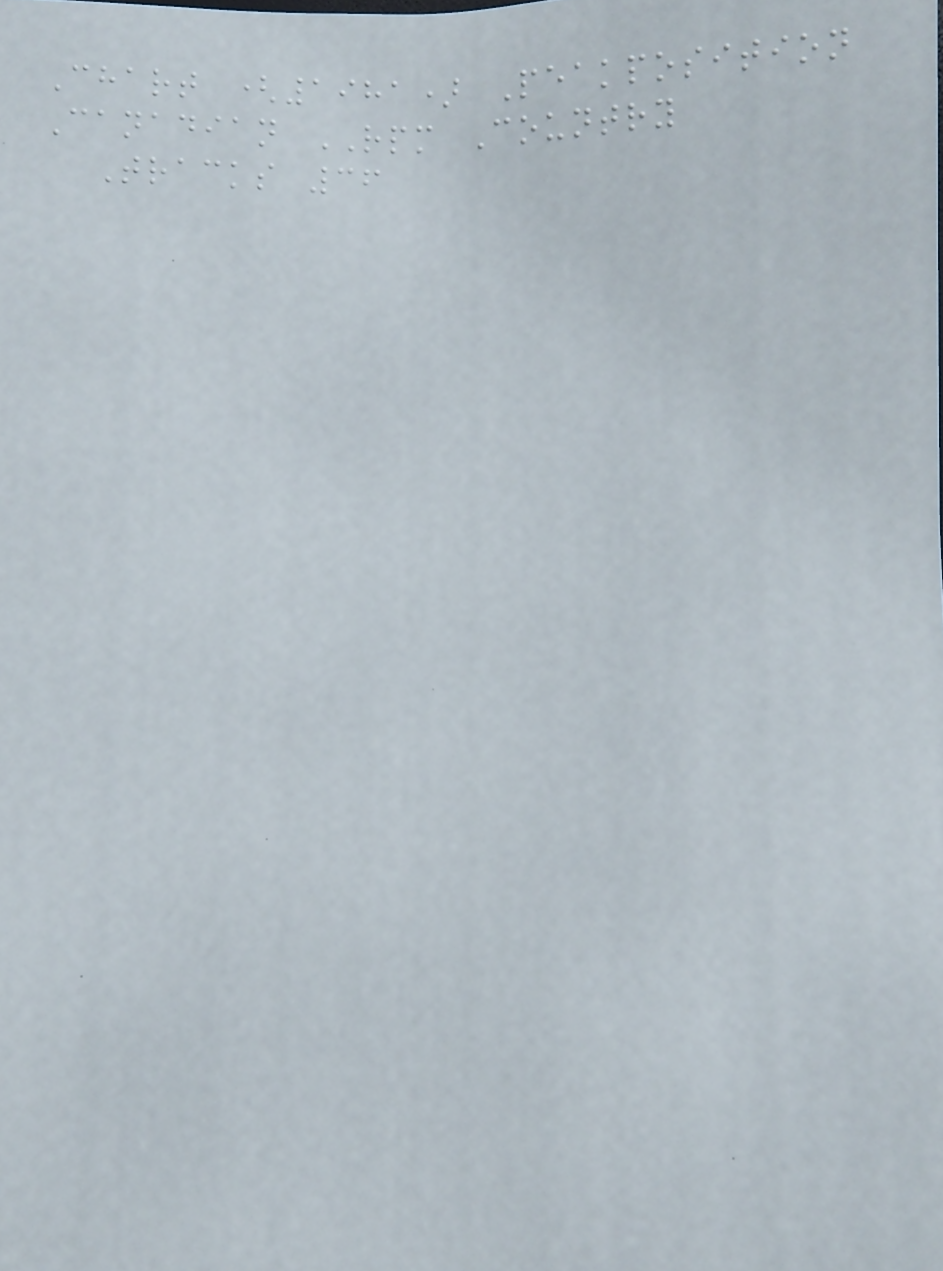Chart (1981) Peakposition
Canadian RPM Country
Tracks 36
